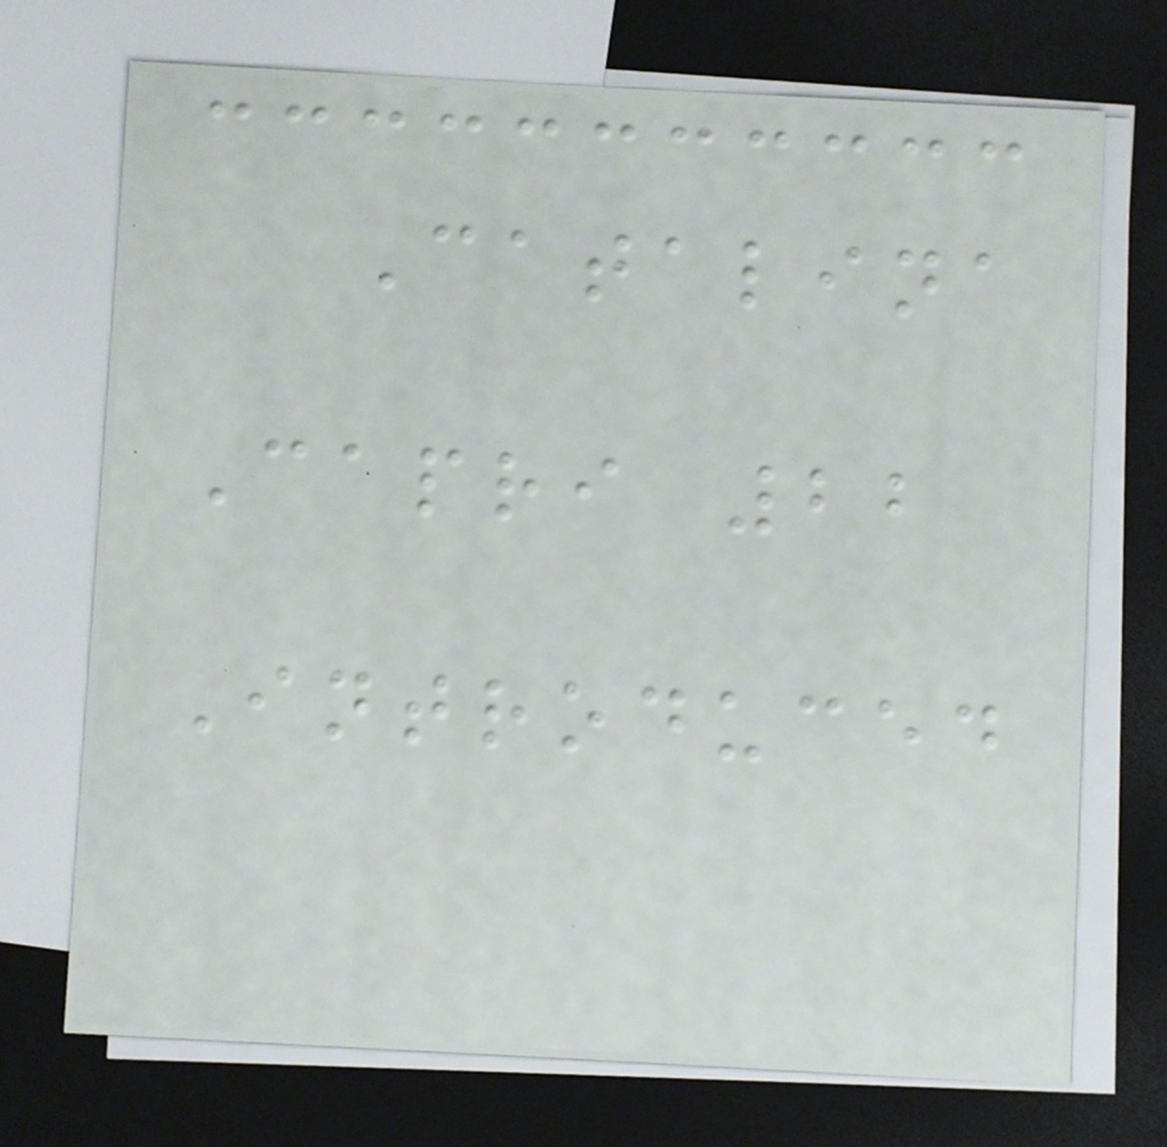Catalina
Capri 22
Introduced
